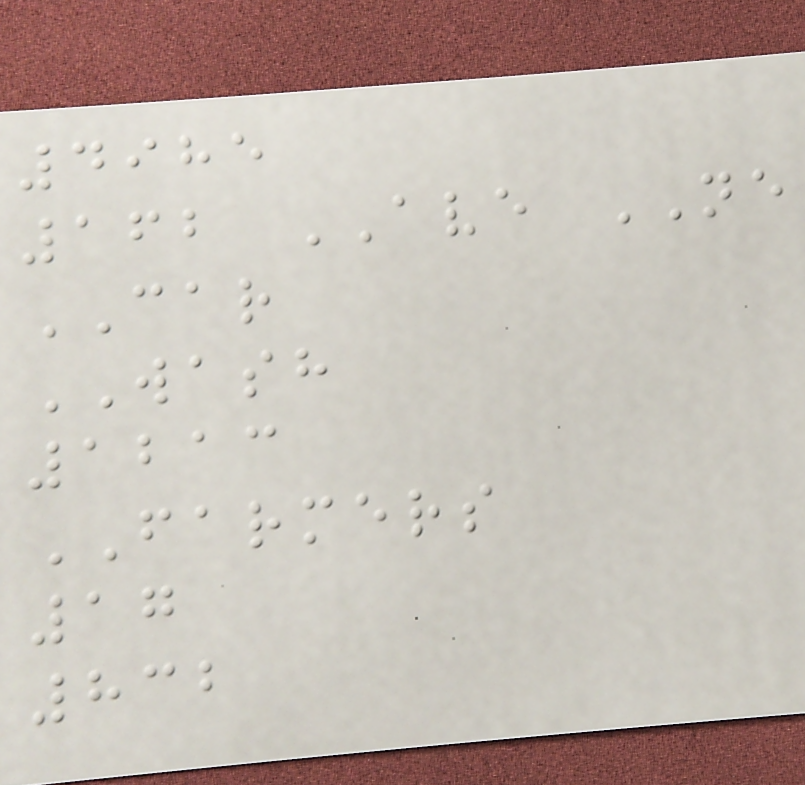4985
162 AVE NE
CAR
WASH
1213
FARMERS
17
832
